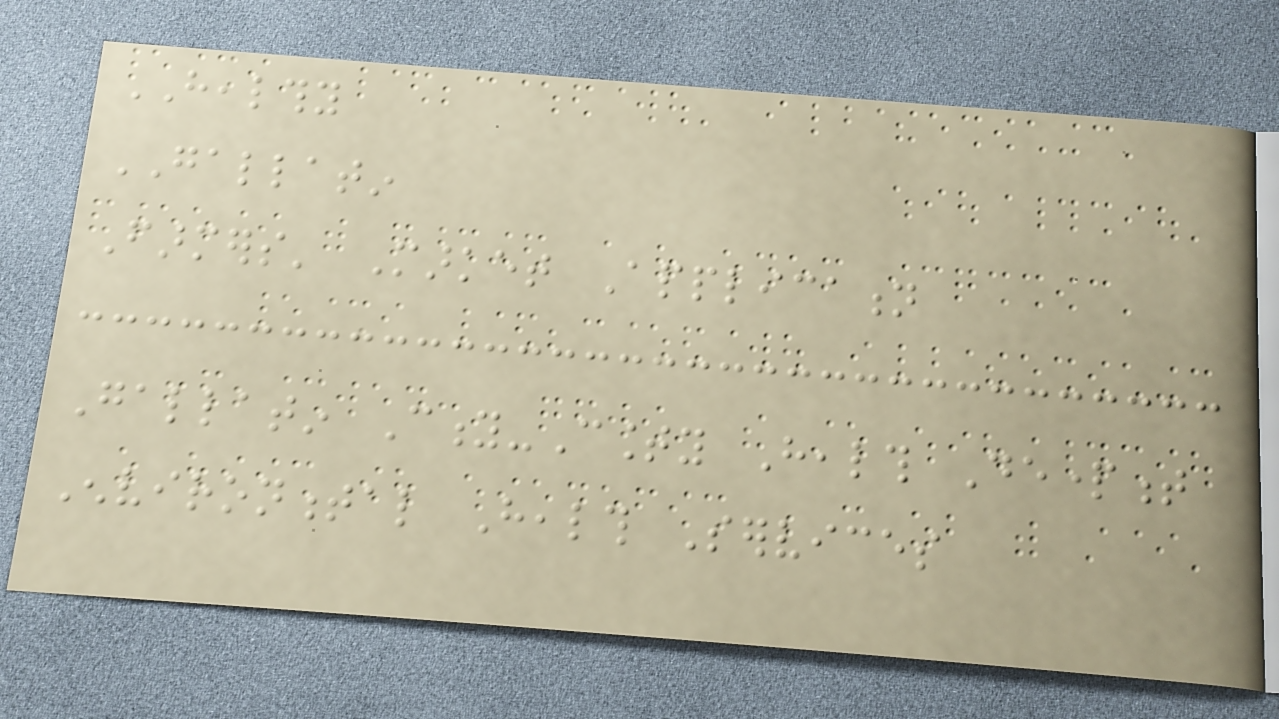HEALTHY
GALLATIN
Farmers' Market Application
Gallatin City-County Health Department
Environmental Health Services
